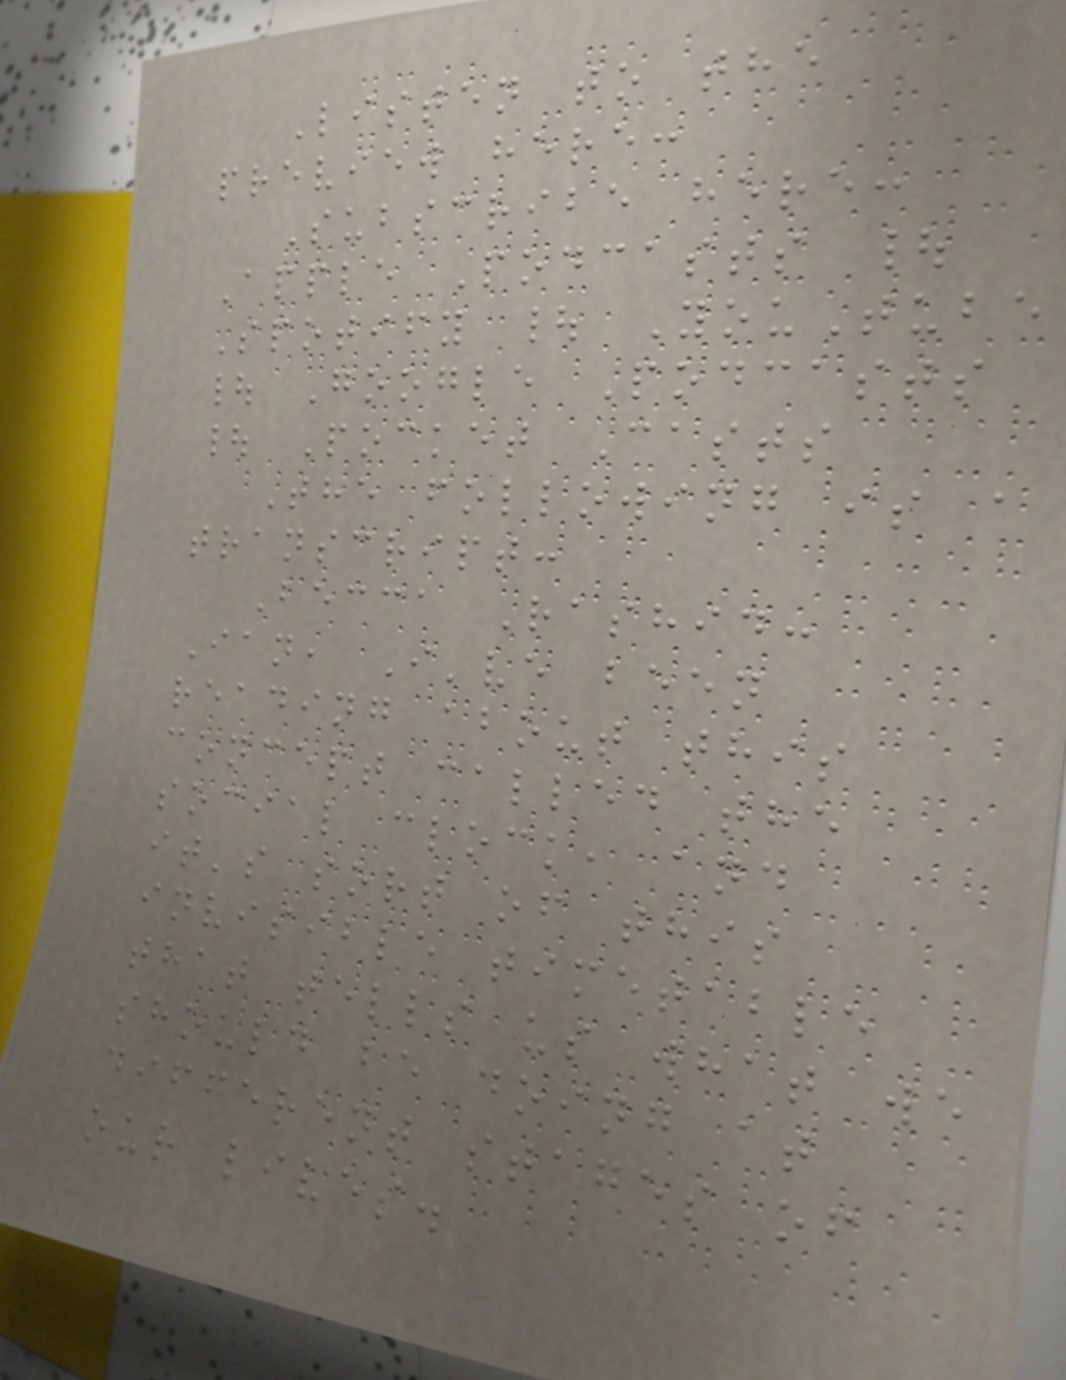Listen to the
preview here:
Subscribe here:
Apple Podcasts |
Spotify | YouTube
| Google Podcasts
| Pocket Casts
The following is a
transcript:
Becca Rashid:
Ian, I've been
reading about this
concept called the
social clock, and
it's sort of this
invisible timetable
that tells us what we
should be doing at
different stages of
our lives.
